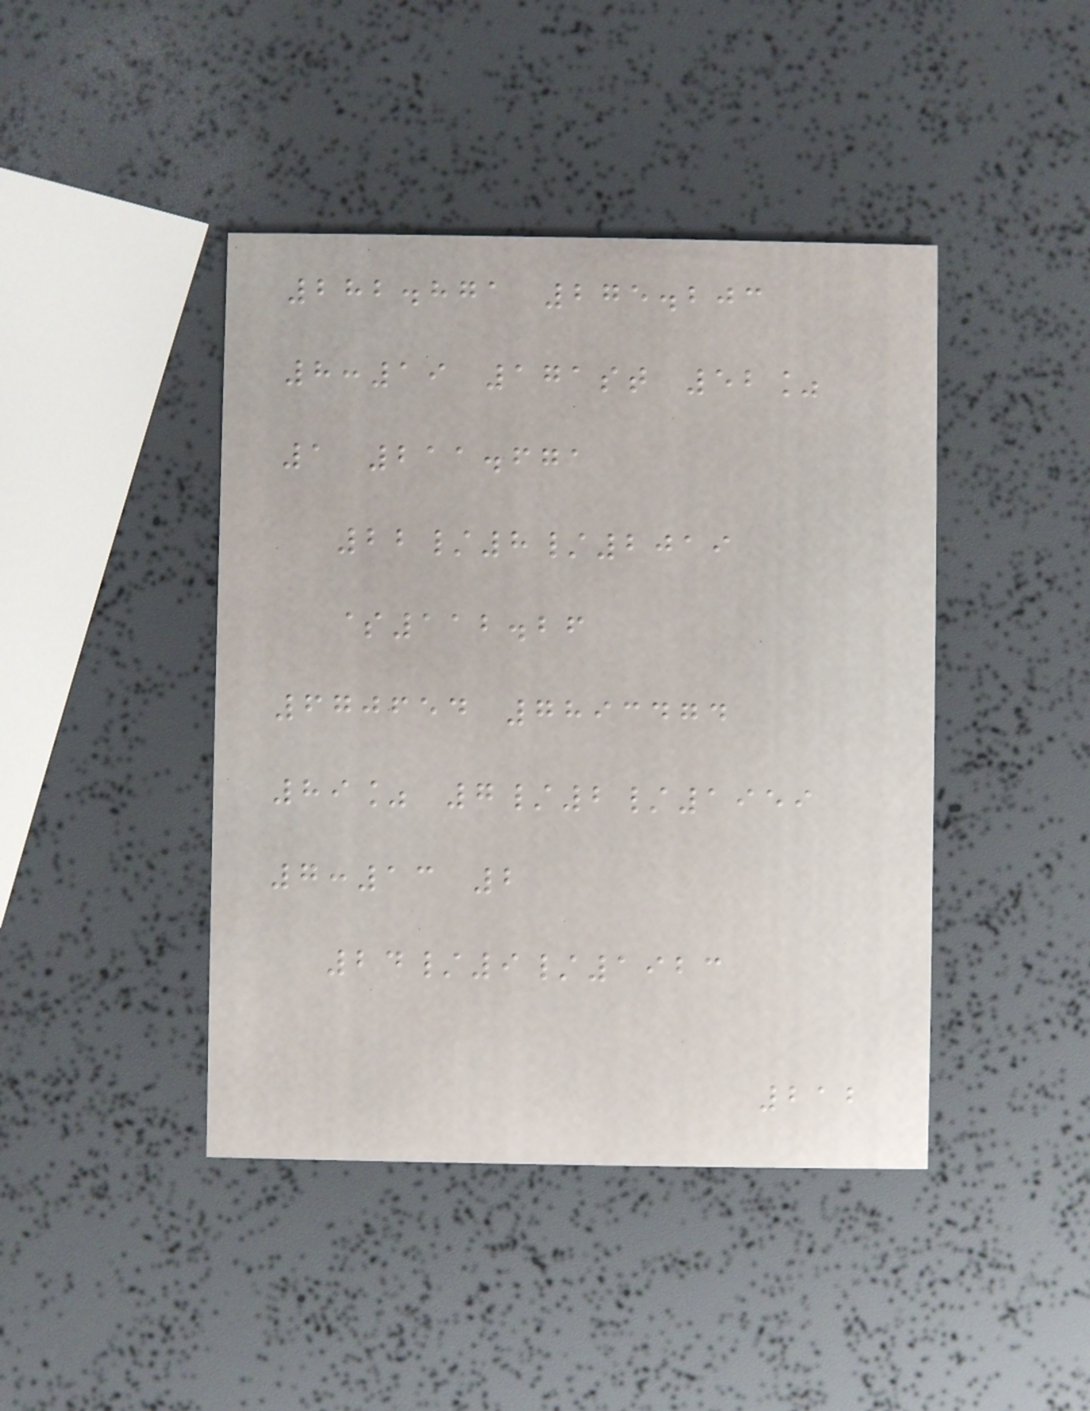282.871 275.203
8:19 171st 52%
1 211.671
22/8/2019
$112.26
670654 7893474
89% 7/2/1959
7:13 2
24/9/1923
212
